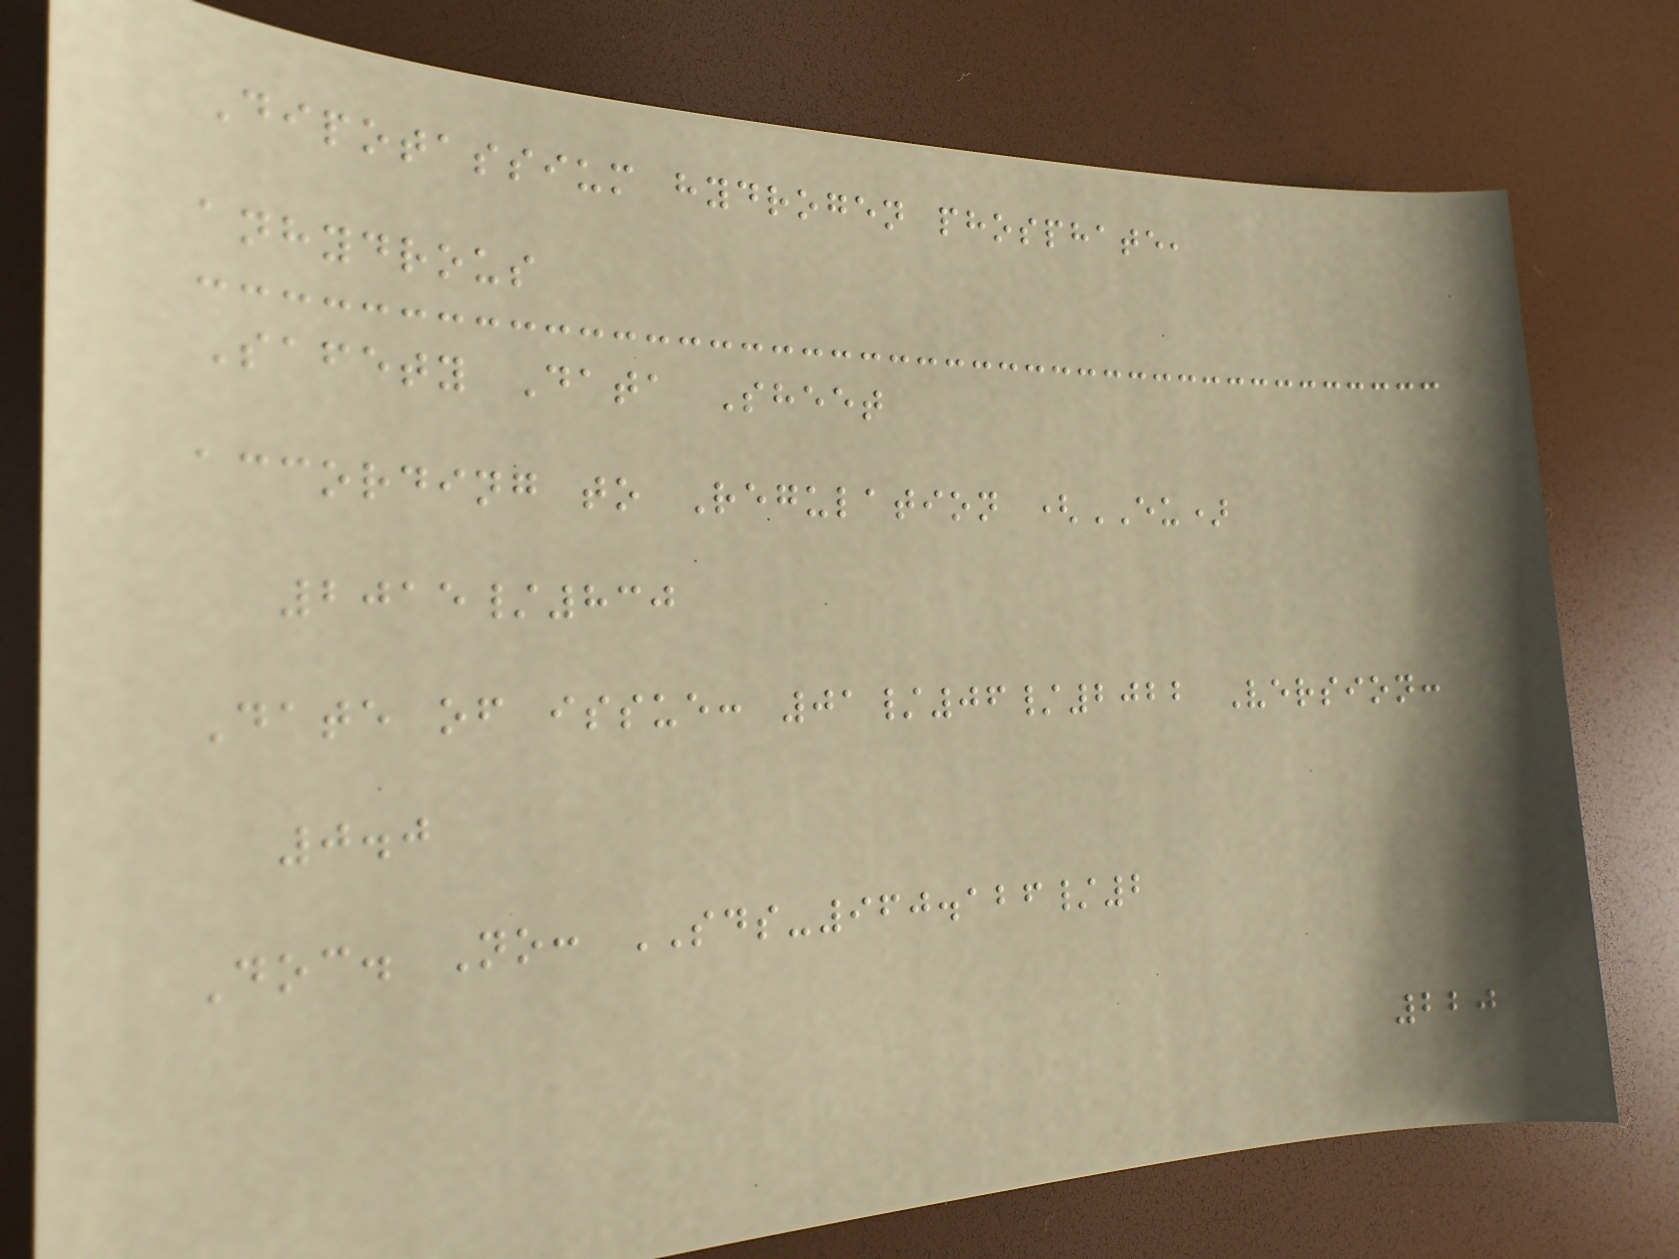Dipotassium hydrogen phosphate,
anhydrous
Safety Data Sheet
according to Regulation (EU)
2015/830
Date of issue: 01/06/2022 Version:
0.0
Doc. No: SDS-960.126/2
220
